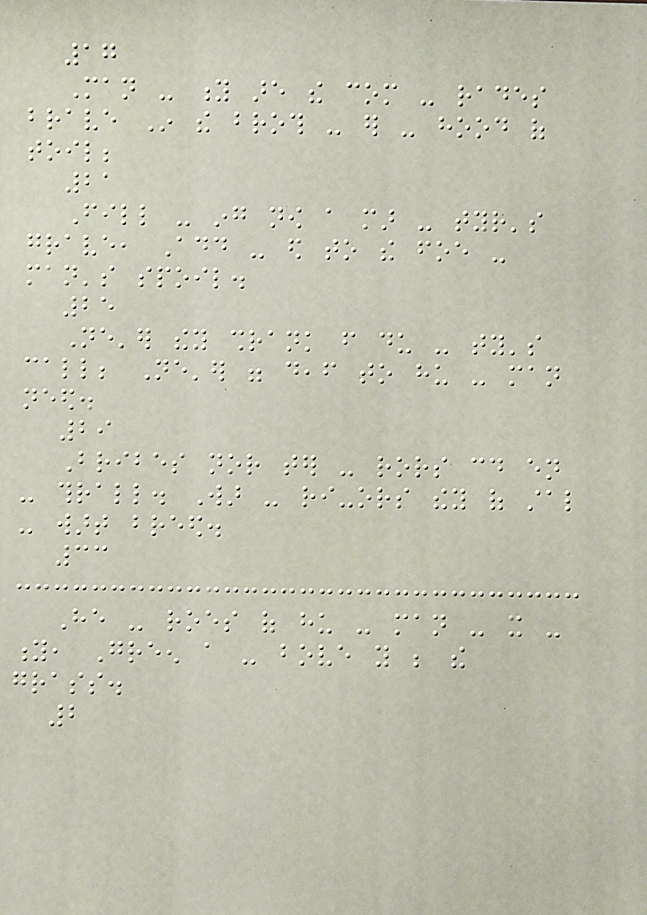17
Man - y are the com - rades
brave In the broth - er - hood of
toil;
21
Fill - ing now a mar - tyr's
grave, Add - ed to the foe -
man's spoil.
25
Ne'er they shrank from du - ty's
call; Ne'er were deaf to hu - man
need.
29
Bribes nor ter - rors could en
- thrall. War - ri-ors they of stal
- wart breed.
33
He - roes of hu - man - it -
y, Green a - bove you be the
grass.
2
